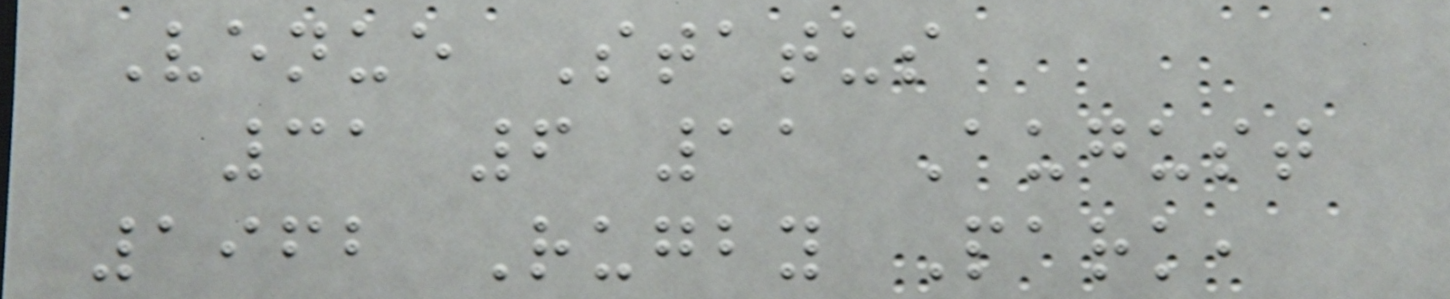Venue Status
31 6 11 August
1962 Rugby Park,
